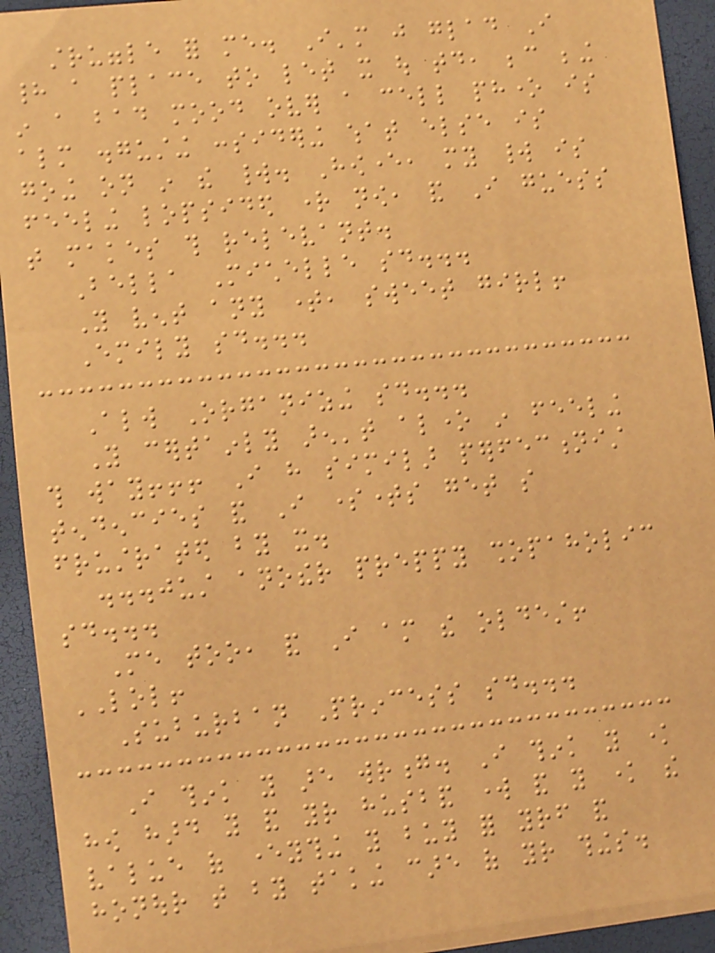struggle for me. I'm just glad I
had a place to let it out today, because being
in a bad mood over a cell phone is
almost disgusting considering what else is
going on in the world. However, my world is
feeling lopsided right now, and I guess
that makes this relevant.
Bella Michelle said...
You vent any time, sweet girl!
Emily said...
Always Organizing said...
You certainly aren't alone in feeling
this way!!! I have similar perfectionist
tendencies and I sometimes get so
frustrated by it.
...just another preppy shopaholic
said...
Me too, and I am the oldest!
LOL!
Suburban Princess said...
I think you are wrong. I think you know
how hard you and your husband work and you know the
value of everything you buy for yourself and
honour that by taking care of your things.
